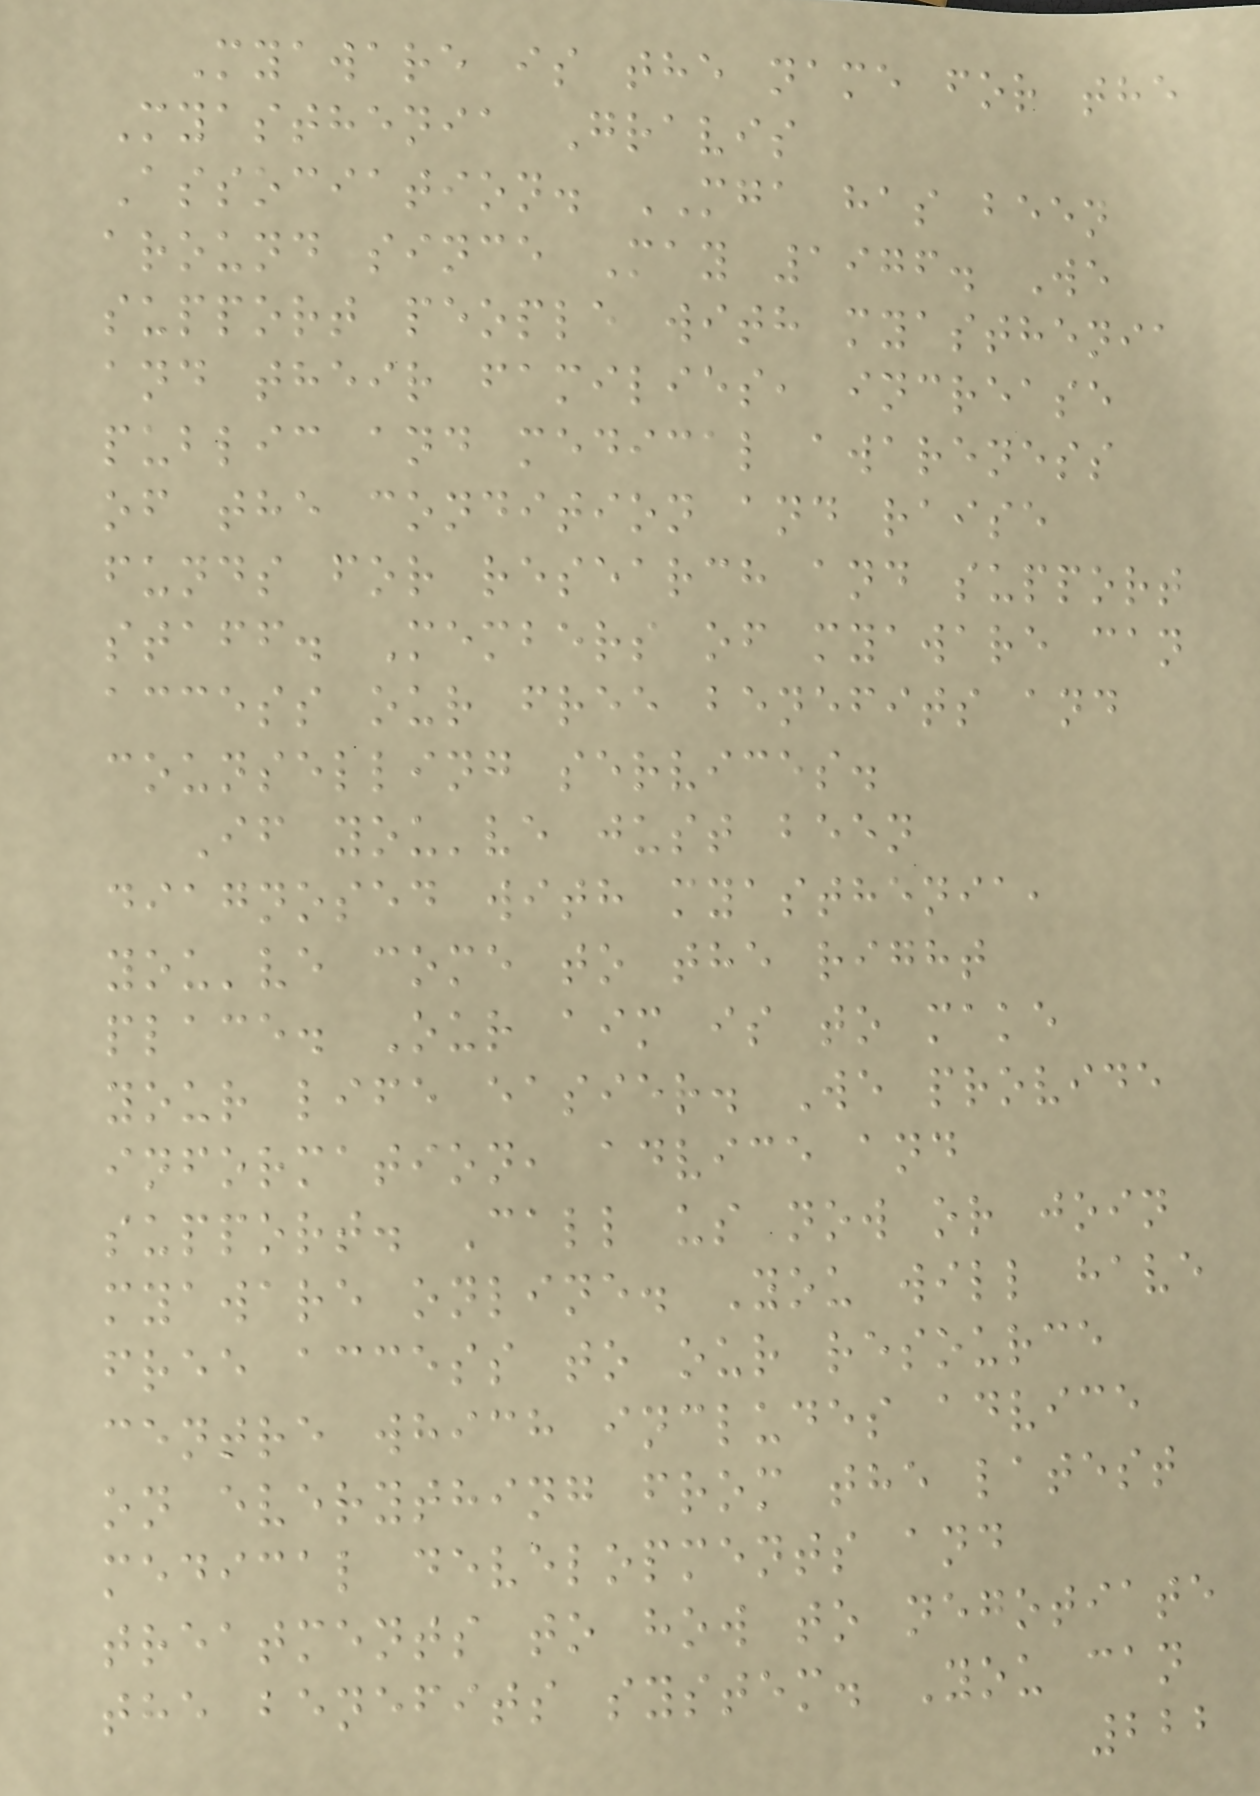Myaware is the name for the
Myasthenia Gravis
Association. MGA has been
around since May 1976. We
support people with myasthenia
and their families, increase
public and medical awareness
of the condition and raise
funds for research and support
staff. Members of myaware can
access our free benefits and
counselling services.
If you've just been
diagnosed with myasthenia,
you've come to the right
place. Our aim is to make
your life easier. We provide
information, advice and
support. Call us now or join
myaware online. You will have
free access to our resource
centre which includes advice
on everything from the latest
medical developments and
treatments to how to negotiate
the benefits system. You can
222
